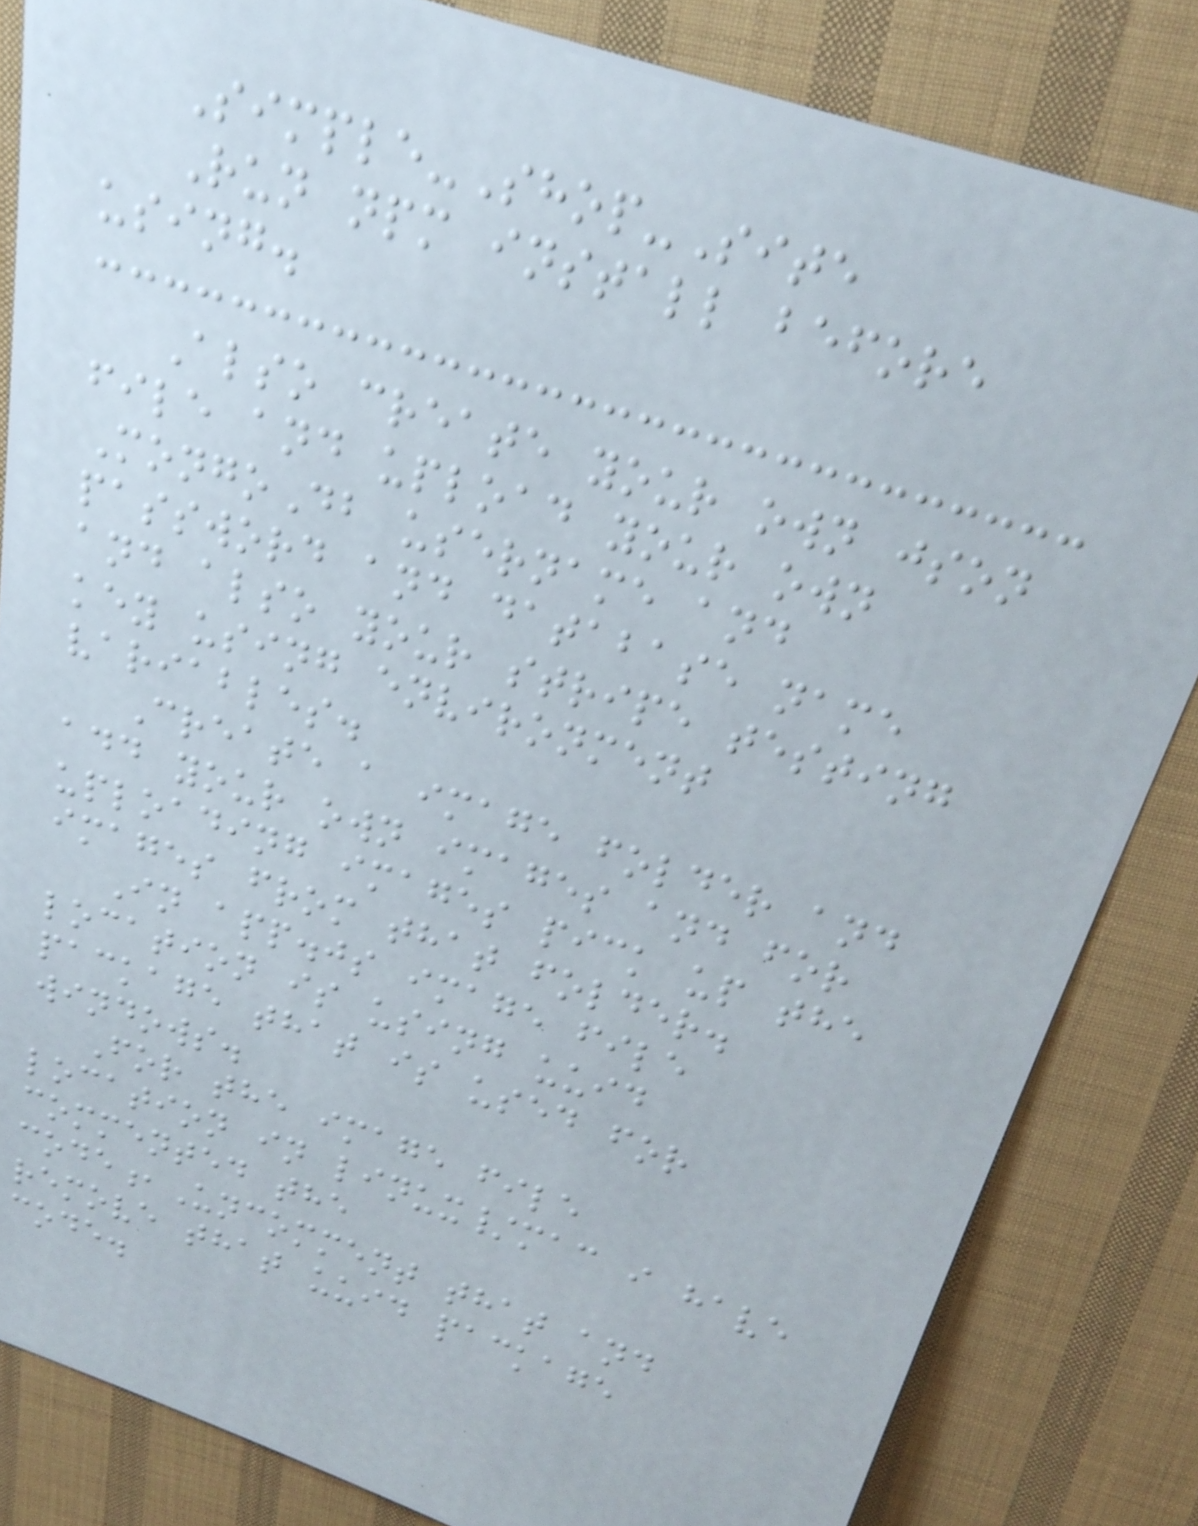Simple-Shop-Site
Run npm install before
using.
Also create your own json
file and upload your own
MongoDb username and
password and database name
and also your stripe testing
key using environment
variables.
Create a image folder and
add your own images and for
uploading images pick up the
images from that folder.
In app.js image file
location is using uuid
package that is used for
windows.
For the image file
location in linux/mac i have
commented the
code,Uncomment that and
remove that uuid package
code.
